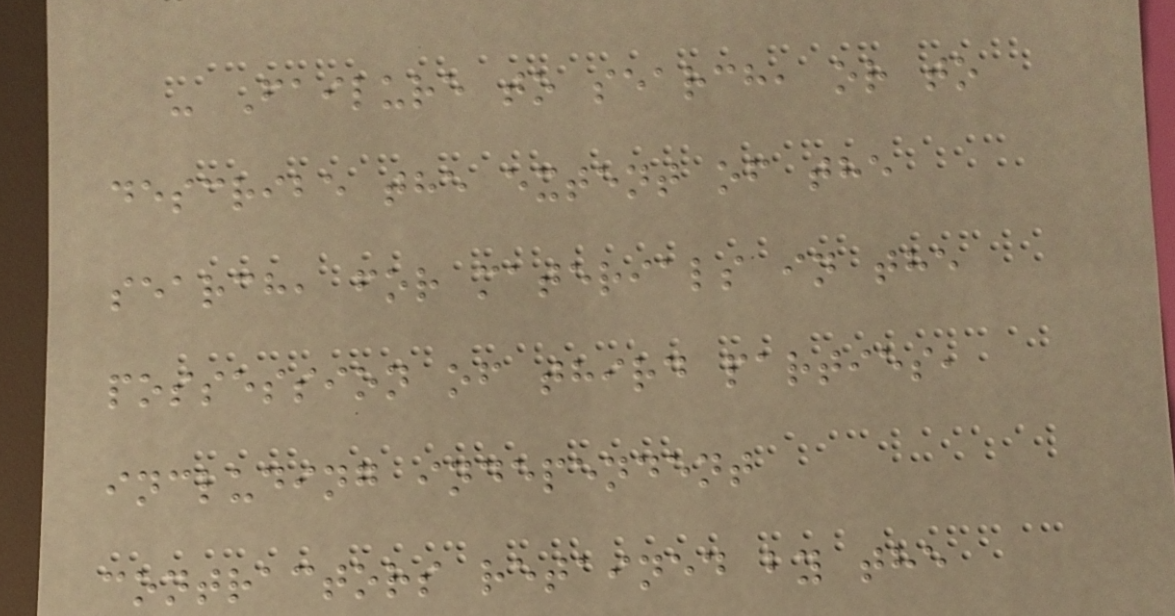- Failure to search, or to
describe the extent of the
search, for materials in the
possession of third parties,
including independent
contractors retained by the
